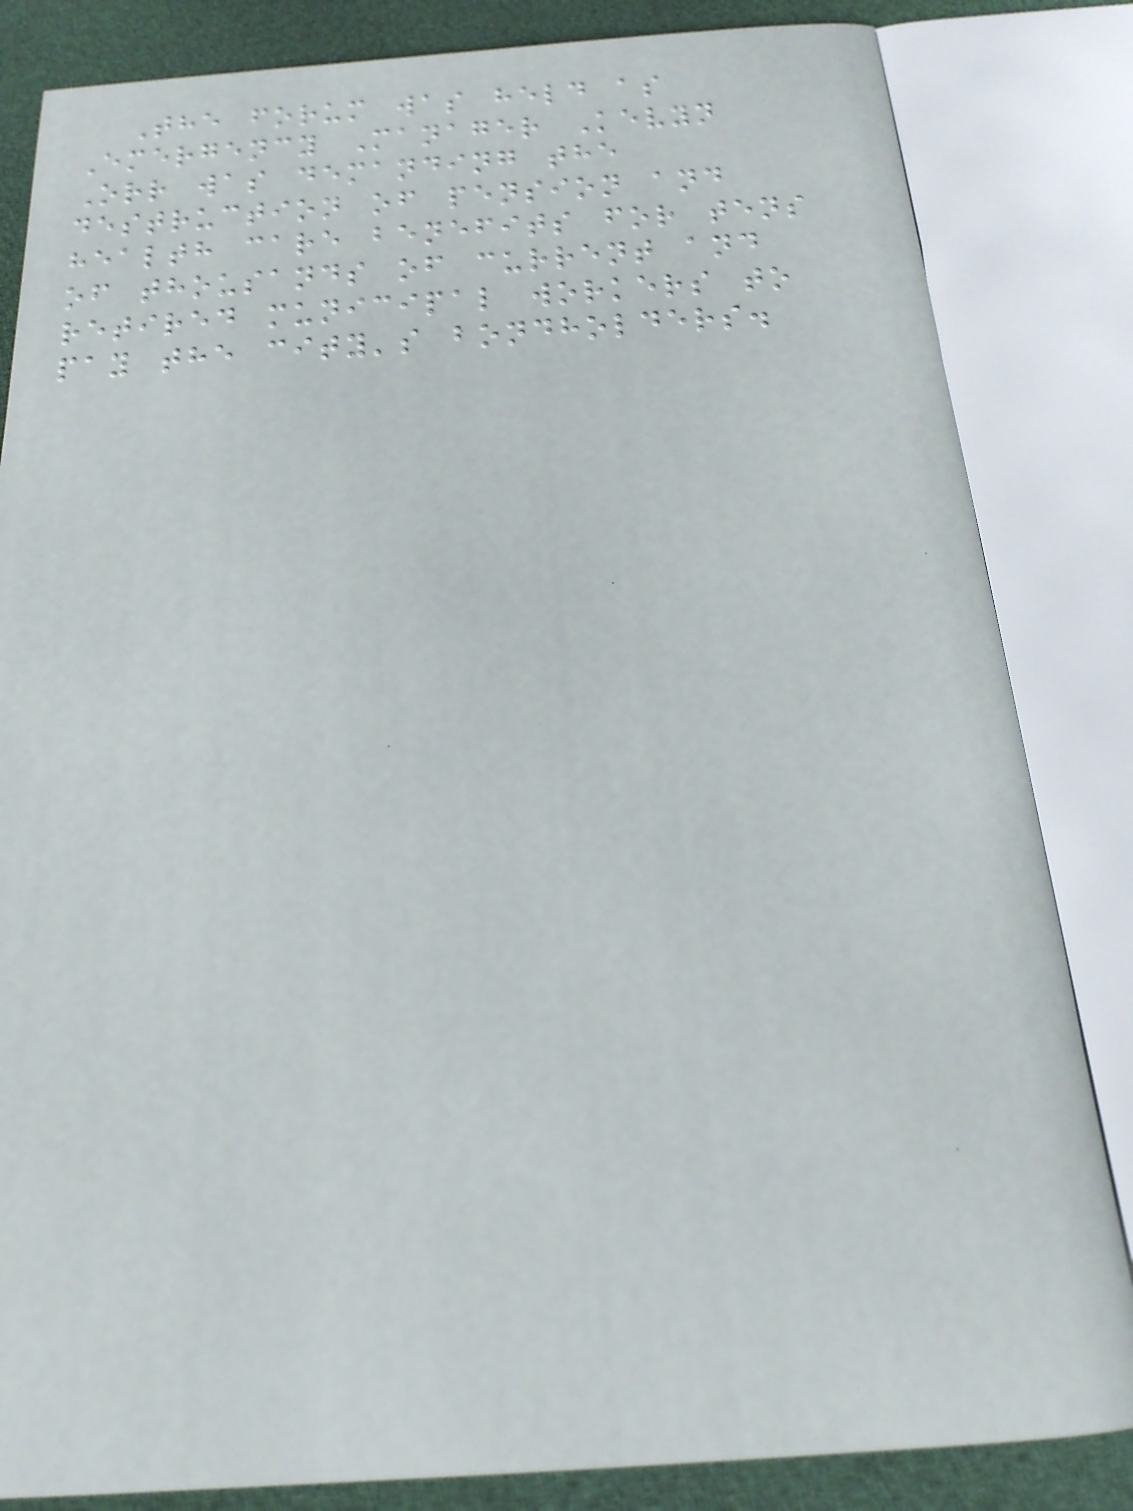The forum was held as
Emergency Manager Kevyn
Orr was demanding the
destruction of pension and
health care benefits for tens
of thousands of current and
retired municipal workers to
pay the city's bondholders.
